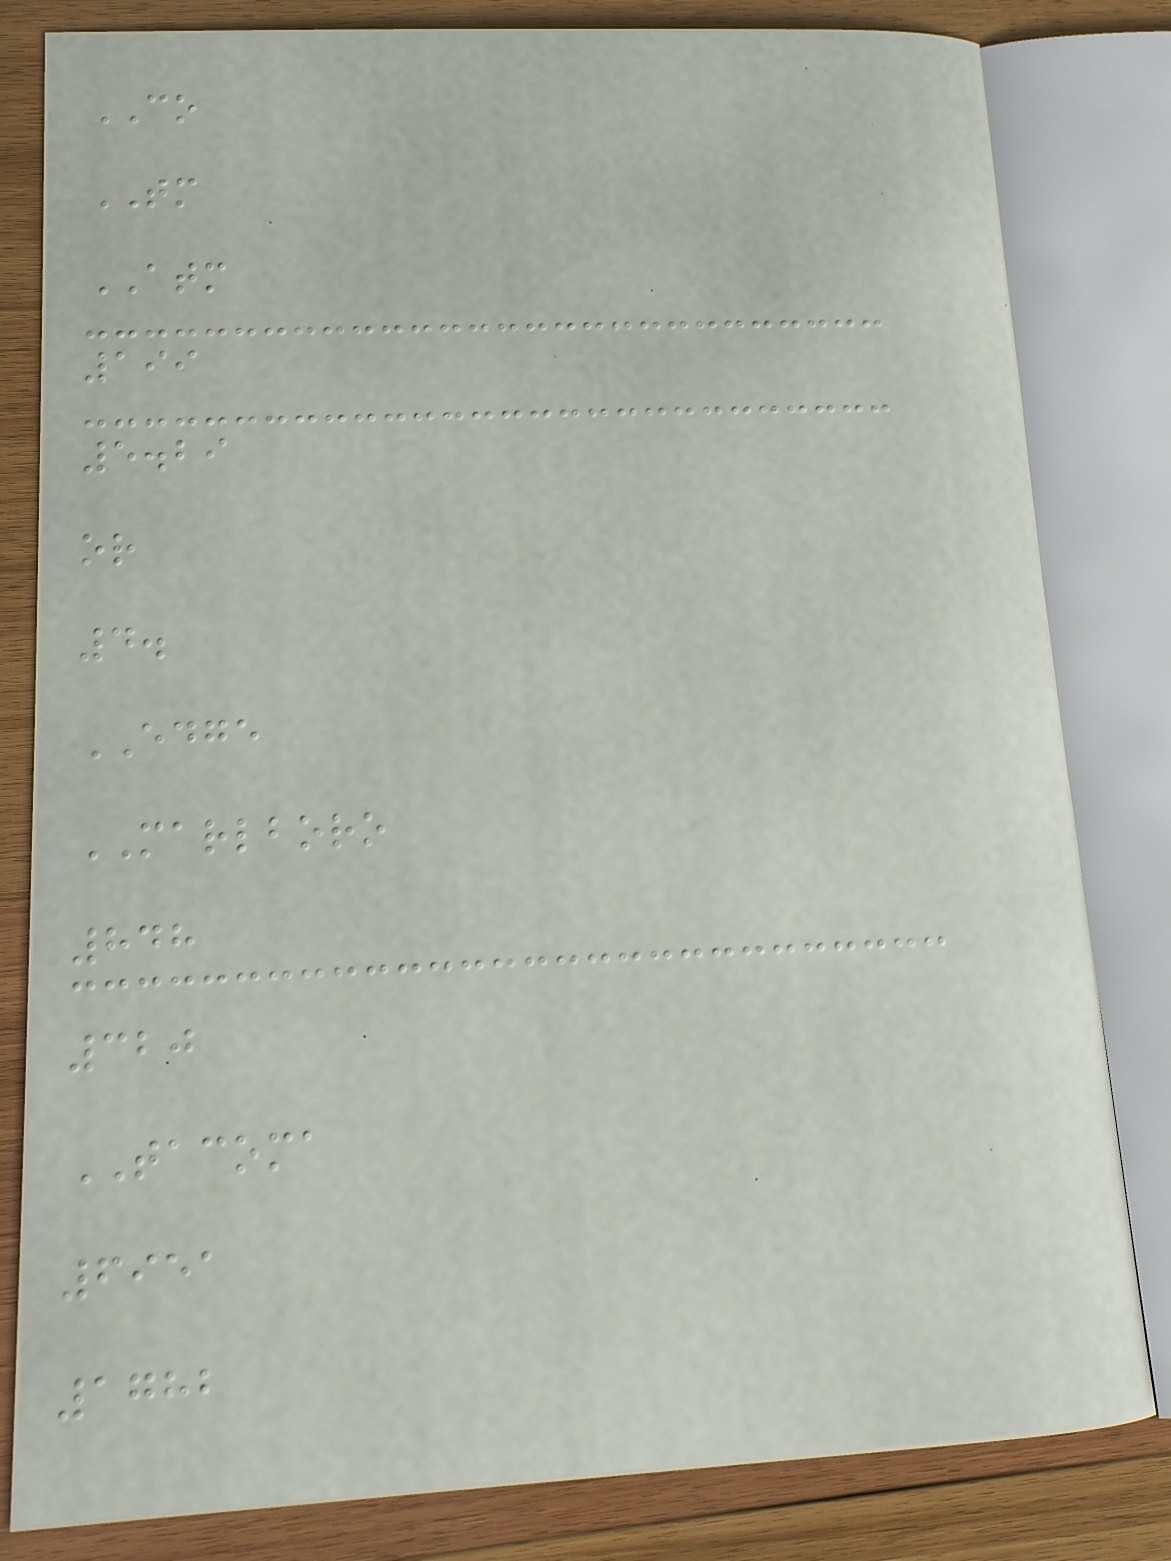CO
TM
ATM
199
5.29
or
4.
EDGE
MARLBORO
848
320
TACOMA
6951
1782
